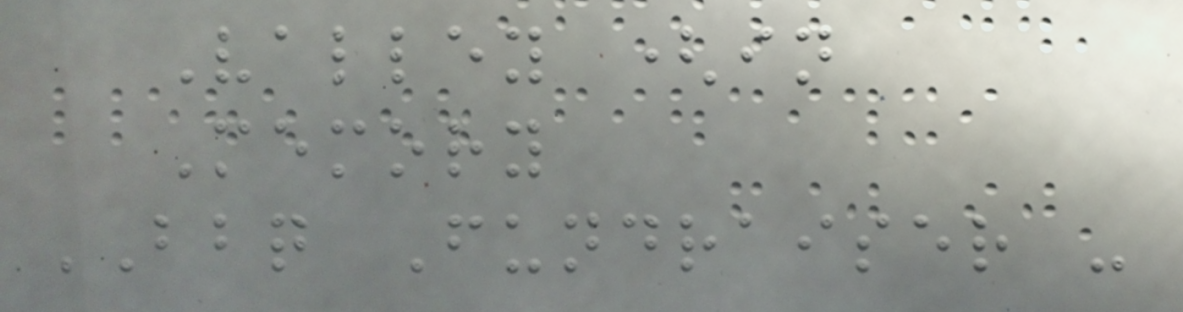Valley (in
Memory
BBQ Fundraiser -
